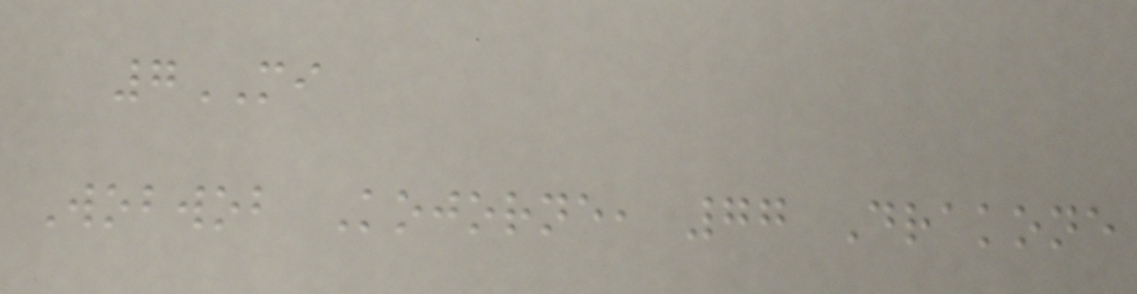7MI
Wobwob Kojorne, 77 Drakone
